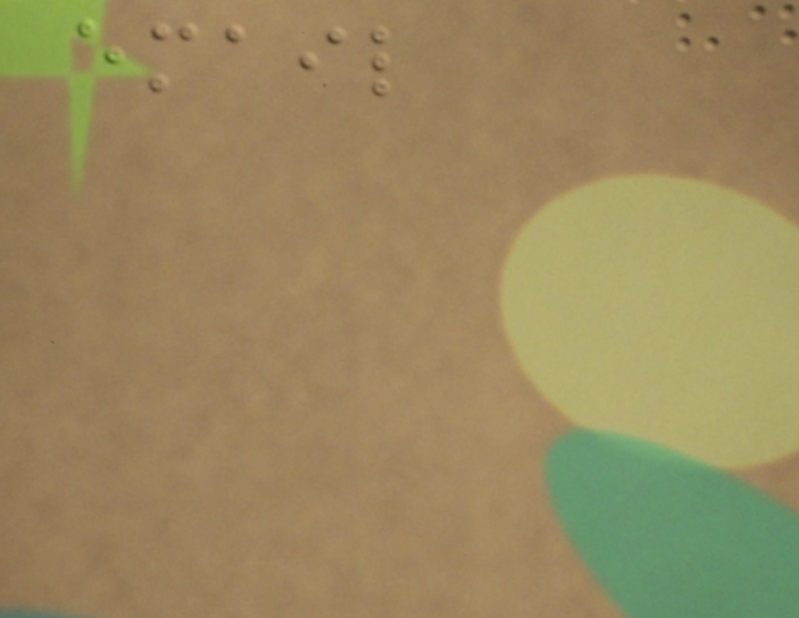email
